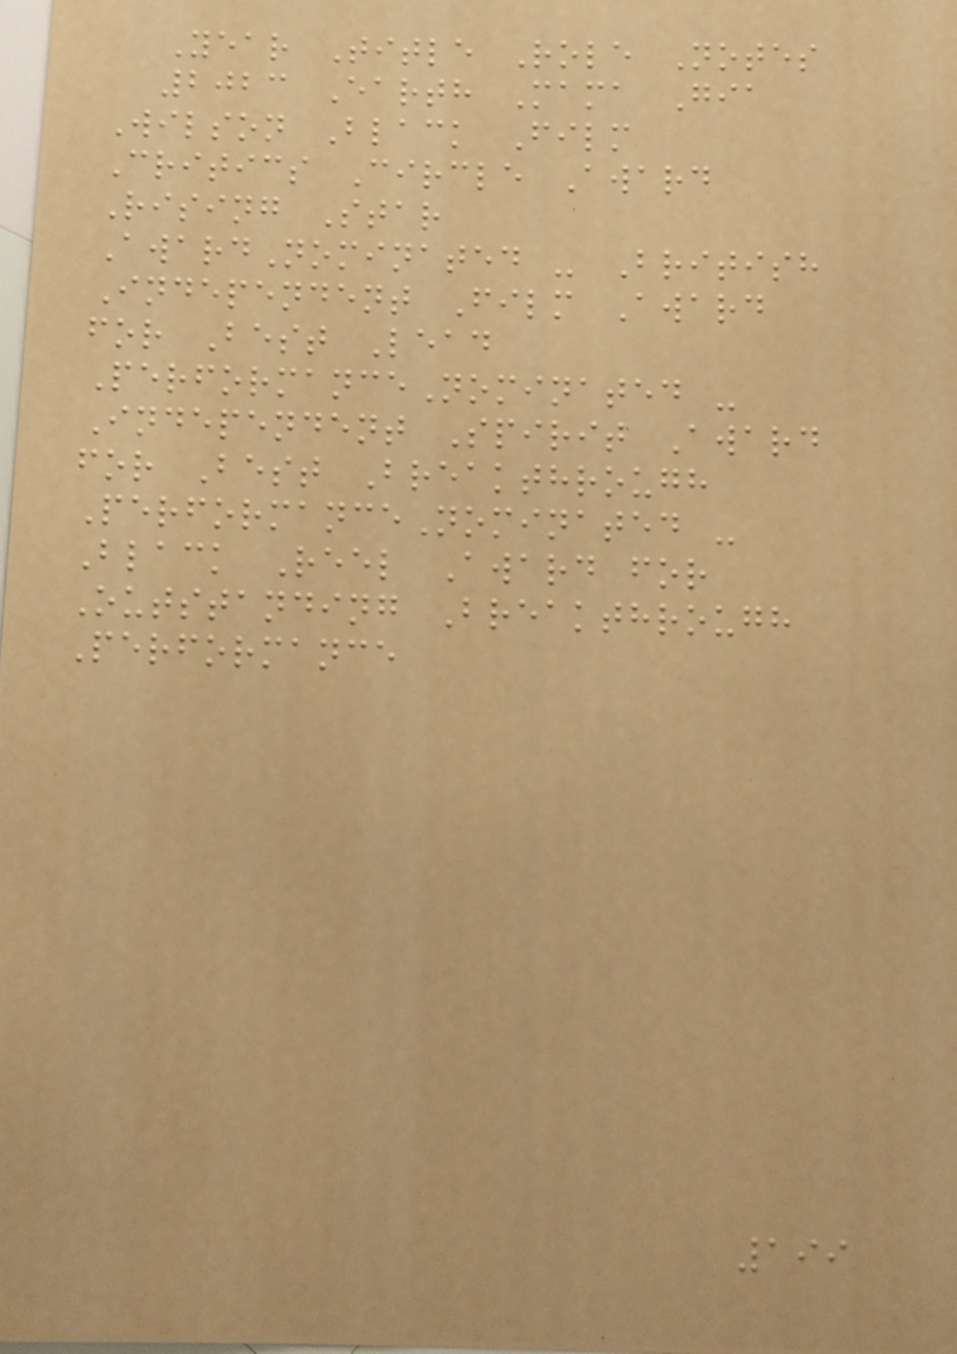Year Title Role Notes
2023 Earth Mama Gia
Wilson Black Film
Critics Circle Award
Rising Star
AwardNominated - British
Independent Film Award
for Best Lead
PerformanceNominated -
Independent Spirit Award
for Best Breakthrough
PerformanceNominated -
Black Reel Award for
Outstanding Breakthrough
Performance
199
